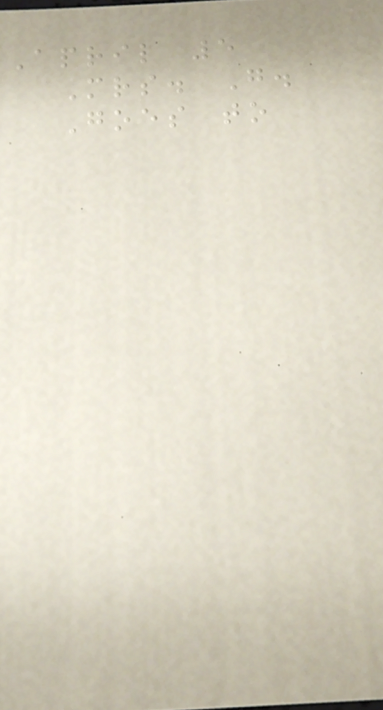April 5
Mrs. G.
Goes to
